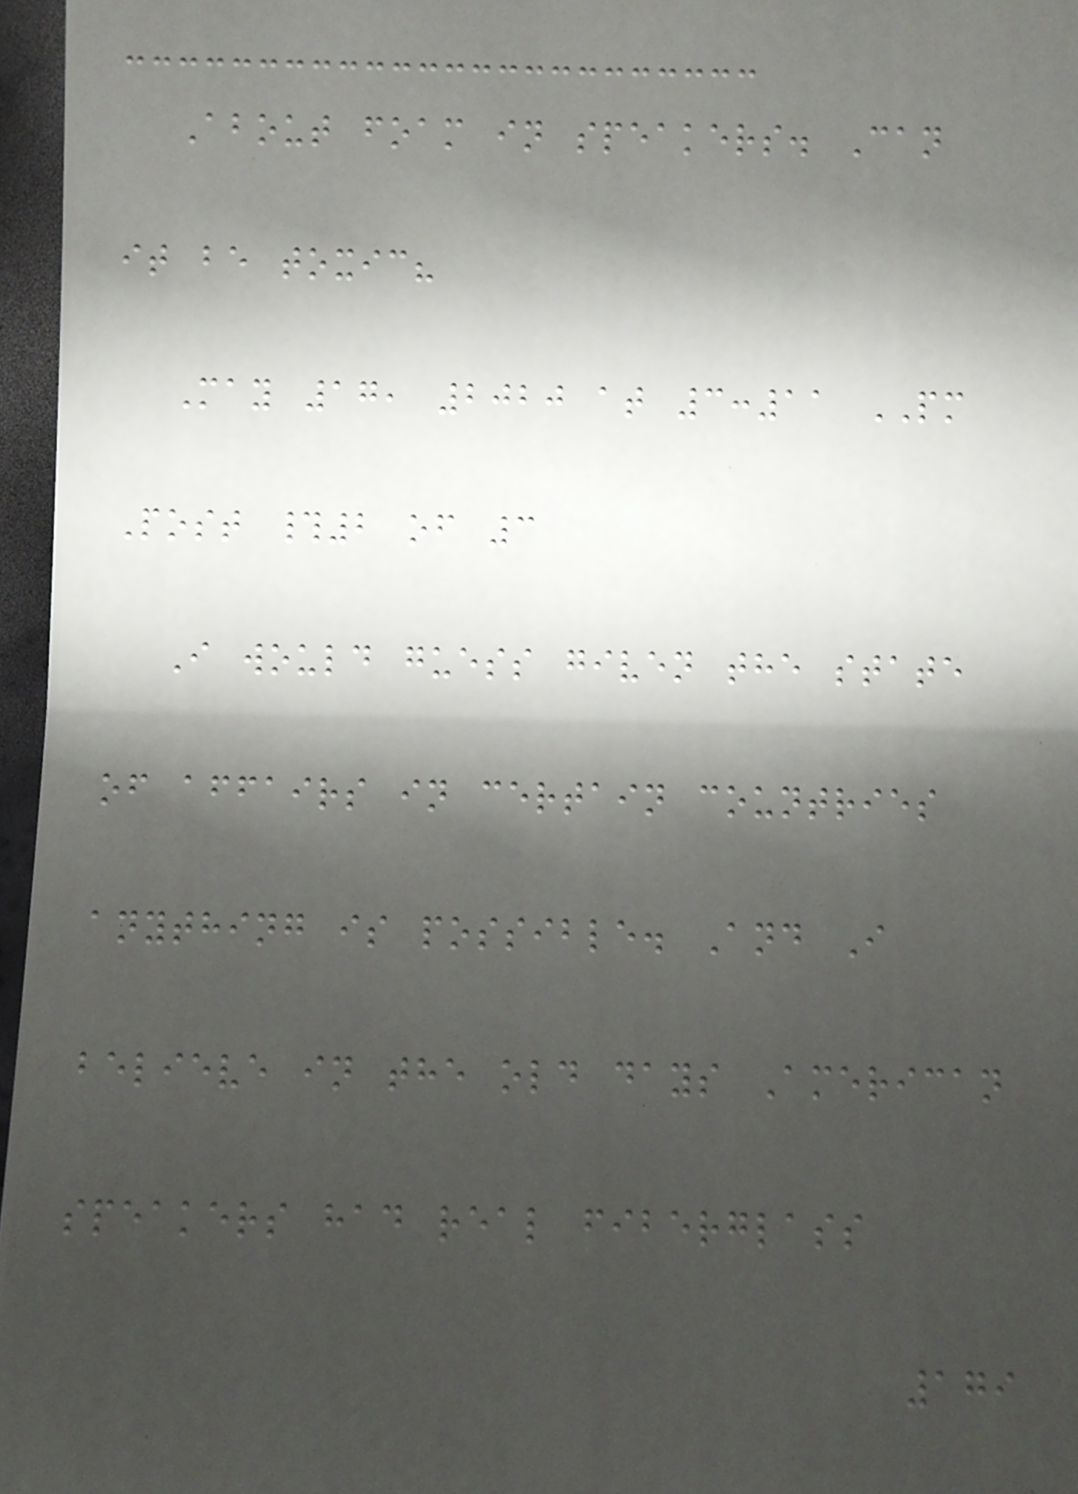About foam in speakers. Can
it be toxic?
May 17, 2020 at 3:11 PM
Post #2 of 3
I would guess given the state
of affairs in certain countries
anything is possible. And I
believe in the old days American
speakers had real fiberglass
179
